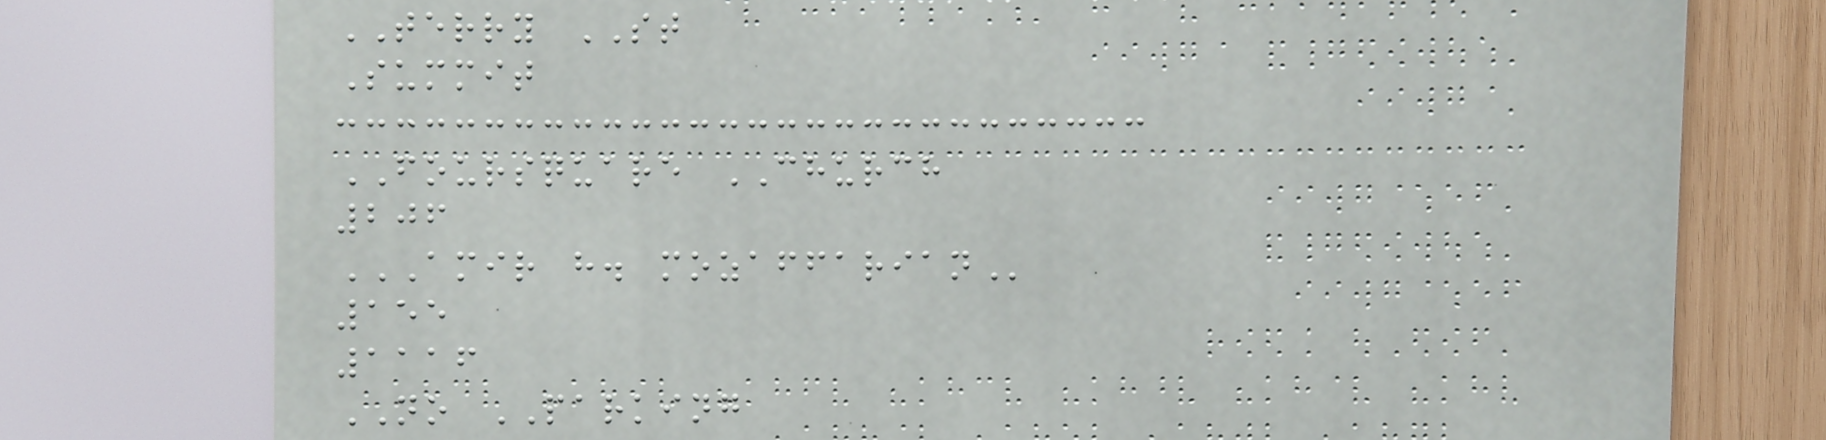TERRY ST
Summit
FOURSQUARE CHURCH
206
AMIR H. MOZAFFARIAN
155
1116
NO PARKING
